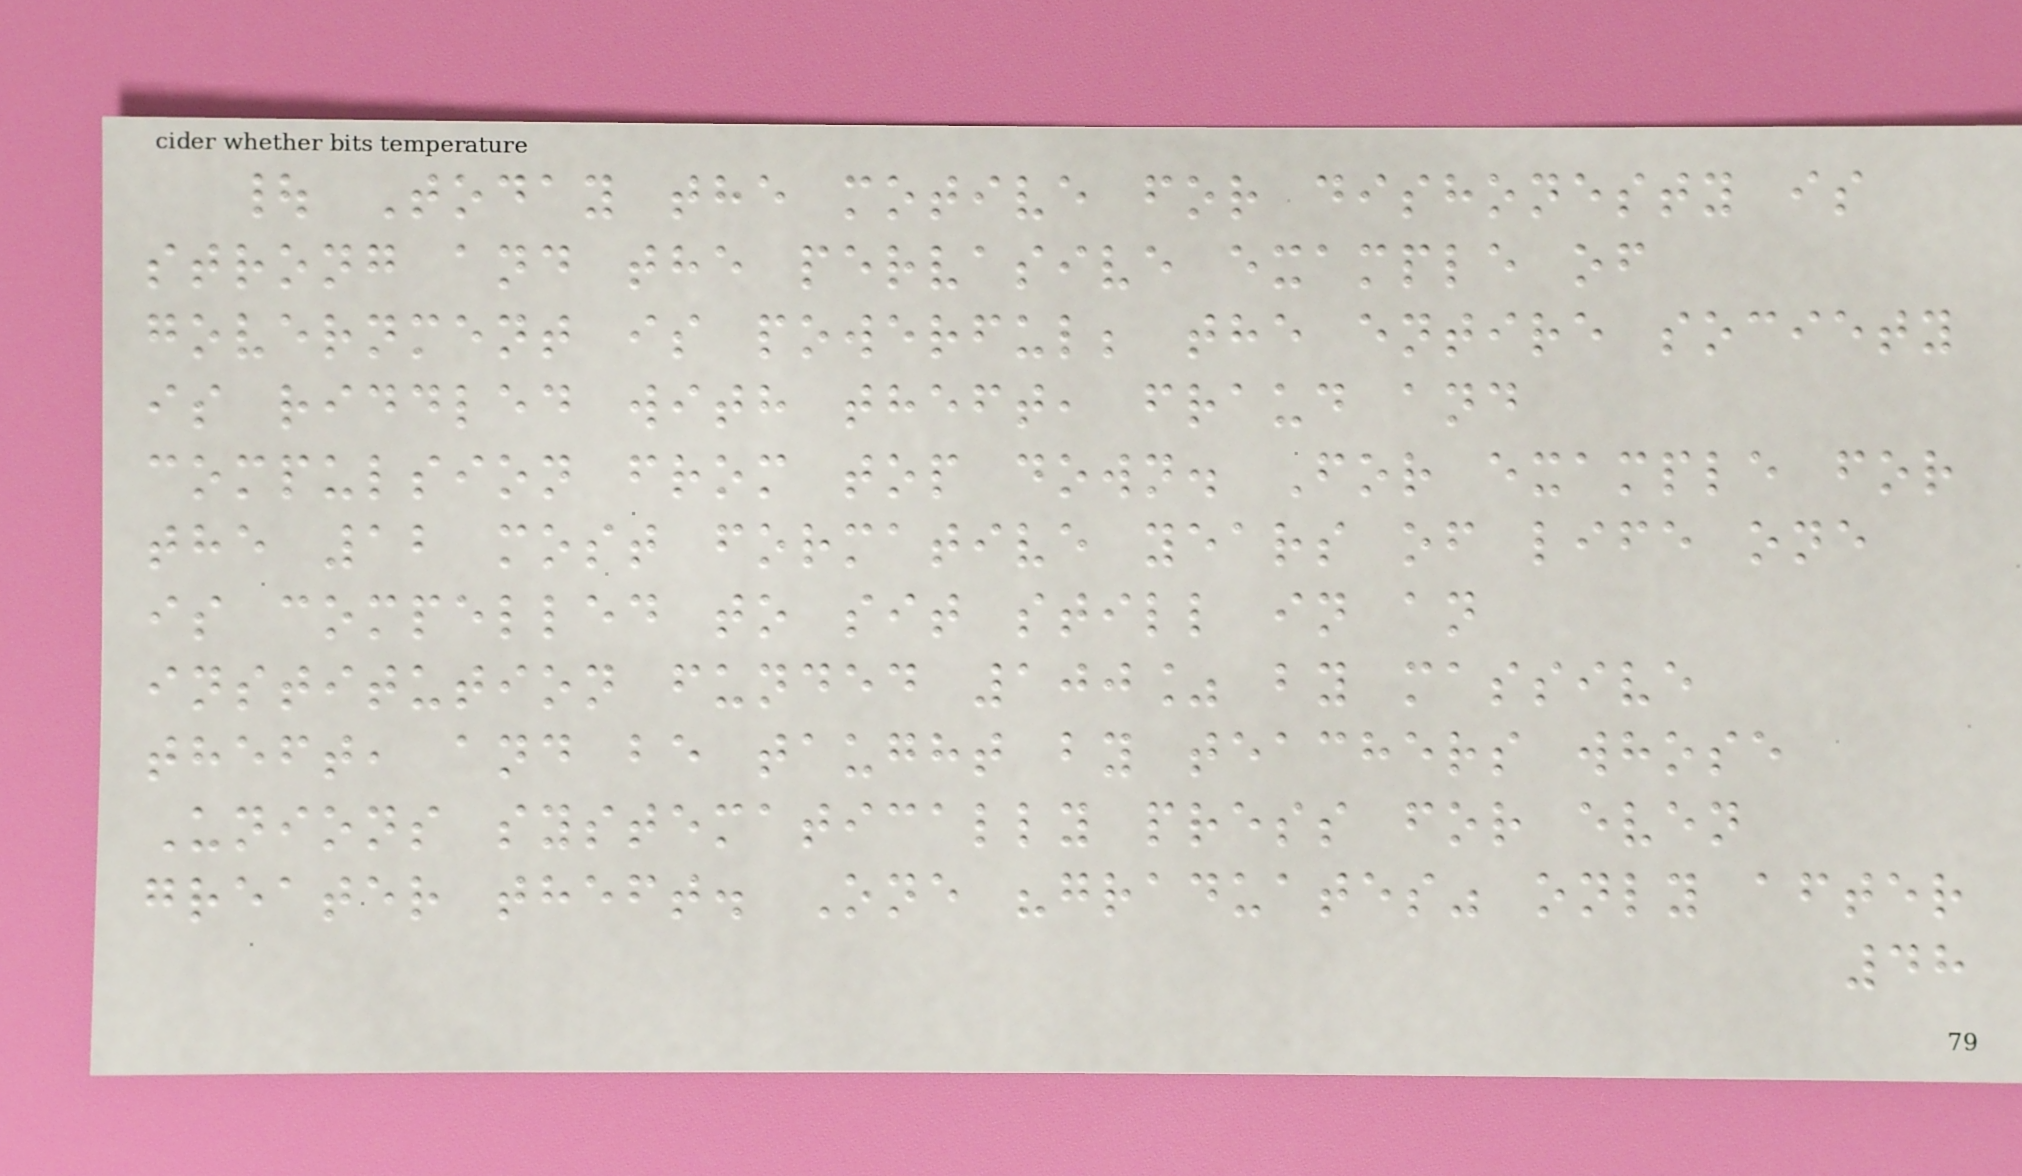| Today the motive for dishonesty is
strong and the pervasive example of
government is powerful; the entire society
is riddled with theft, fraud and
compulsion from top down. For example for
the 12 most formative years of life one
is compelled to sit still in an
institution funded 100% by massive
theft, and be taught by teachers whose
Unions systematically press for even
greater theft. One "graduates" only after
48
